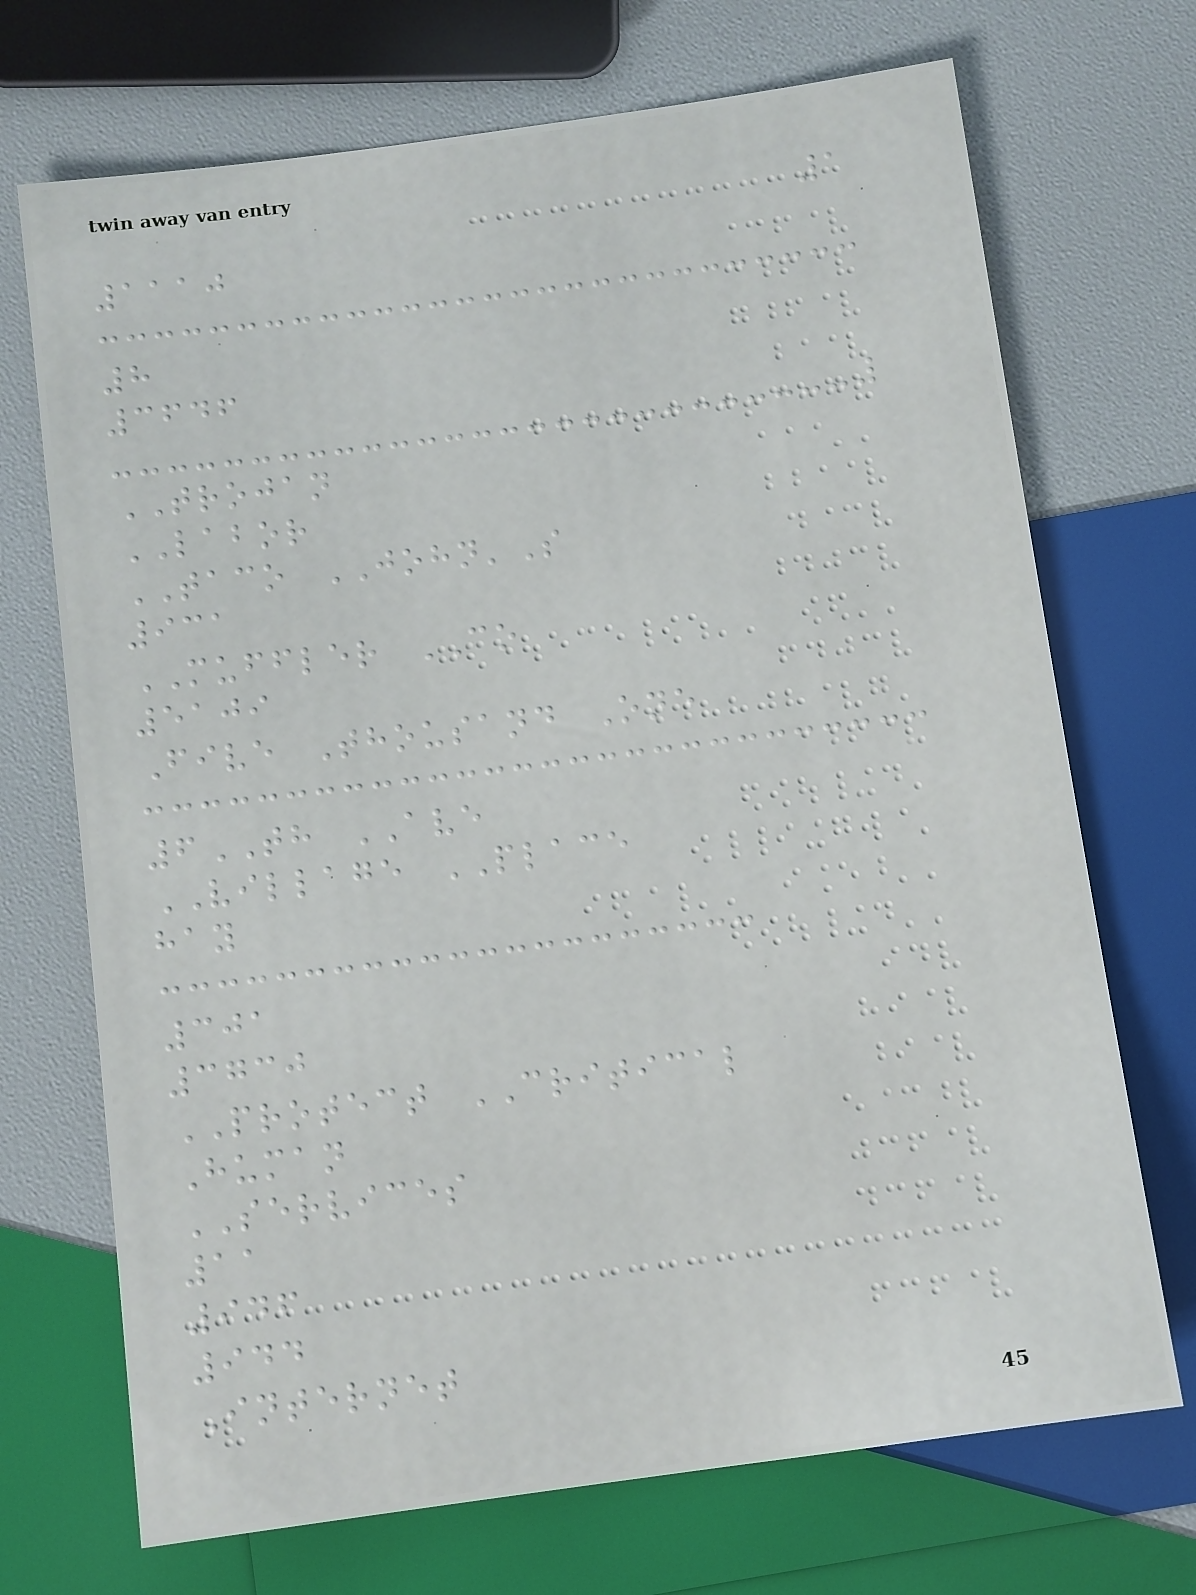1
1110
8
3646
TROJAN
LABOR
TACO JOHN'S
931
MUFFLER CO
5109
Five Thousand One
6TH AVE
VILLAGE PLACE
hay
301
3730
PROTECT CRITICAL
Human
SERVICES
11
946
944
Internet
